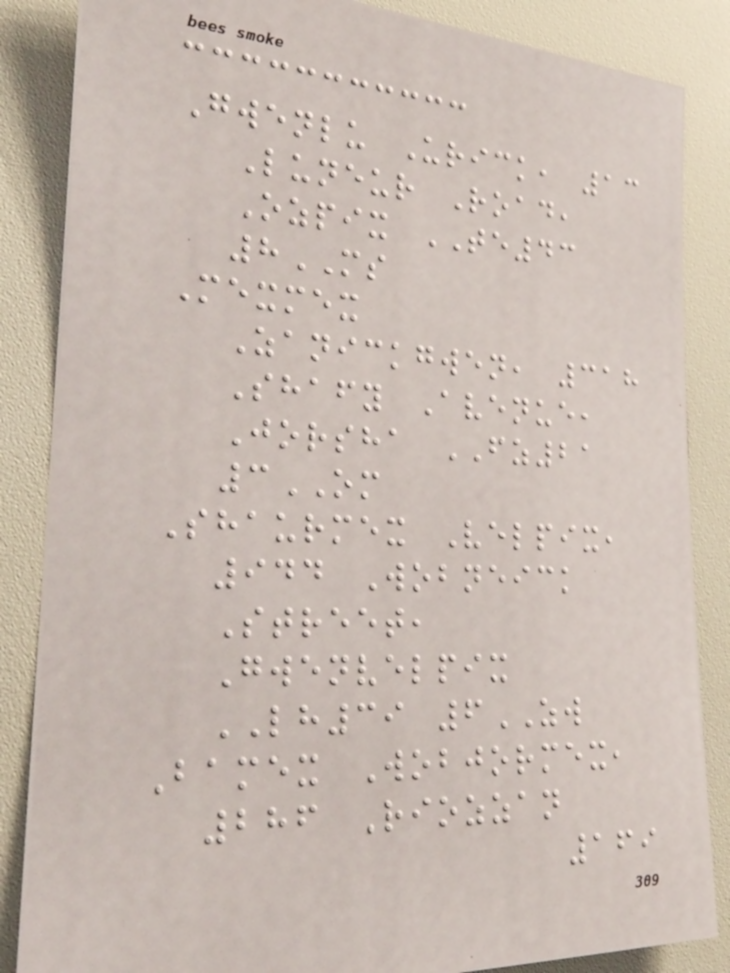Gwenlu Urick, 13
Luneur Road,
Ozpix TE43
8MS
Mexmex
Zanickgwen, 318
Shafy Avenue,
Jorsha FZ21
3OM
Shaurmex Velpix,
944 Wobneick
Street,
Gwenvelpix
LH39 6ZW
Bamex Wobjormex,
286 Riozzan
169
